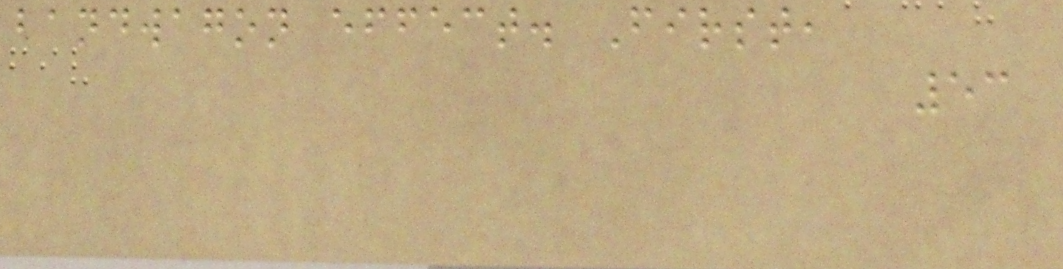bandwagon effect. First,
53
